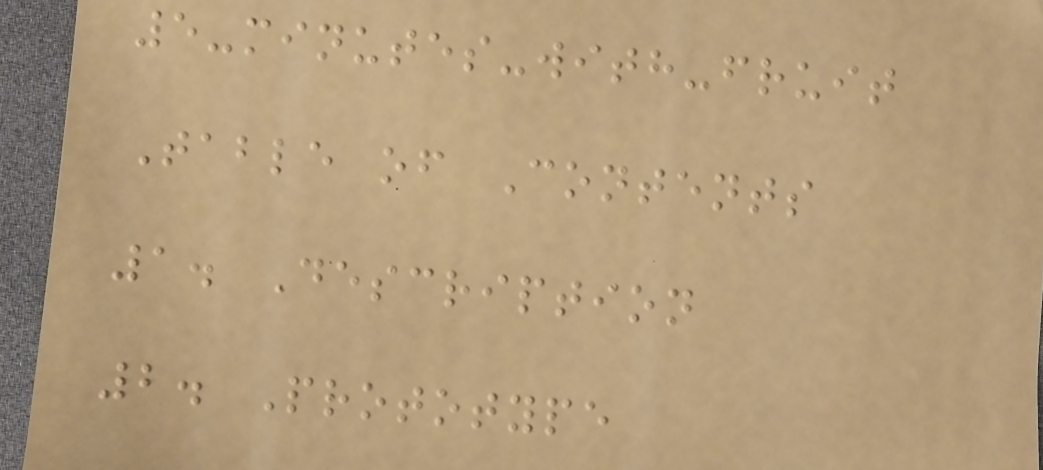5-minutes-with-fruit
Table of Contents
1. Description
2. Prototype
